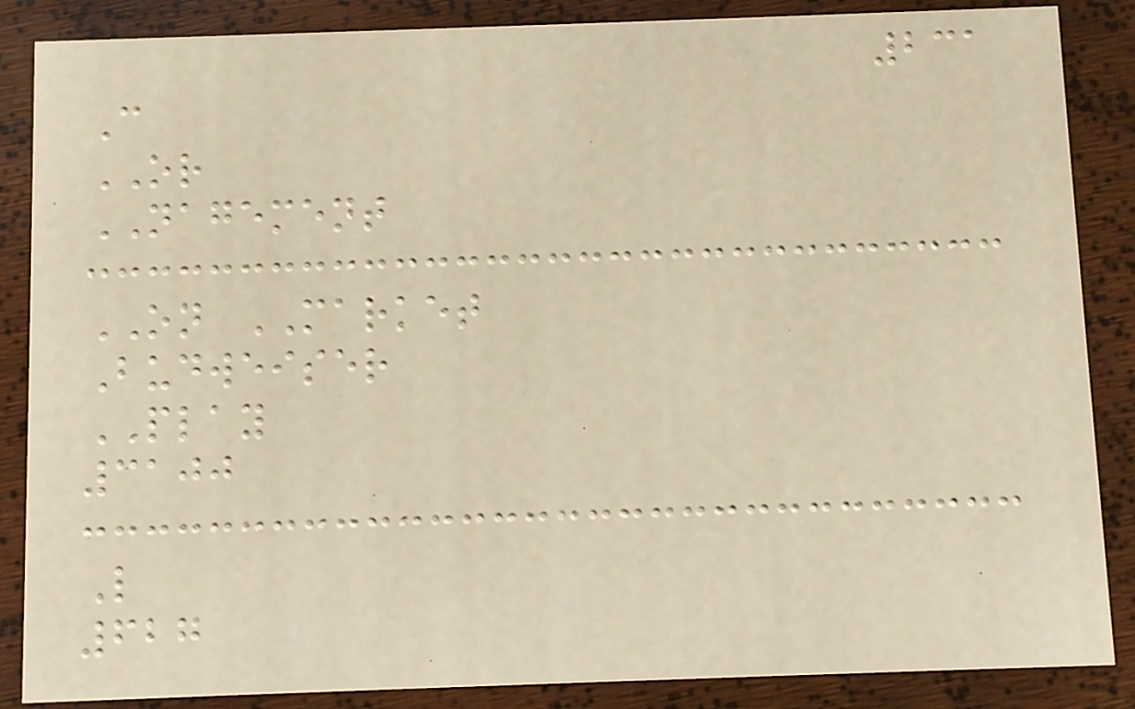231
C
OR
NAGEMENT
ON MARKET
Budweiser
PLAY
3100
L
627
